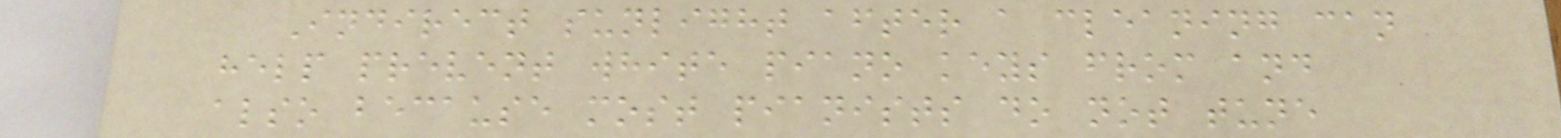Indirect sunlight after a cleaning can
help prevent white piano keys from and
also because most pianists do not tune
